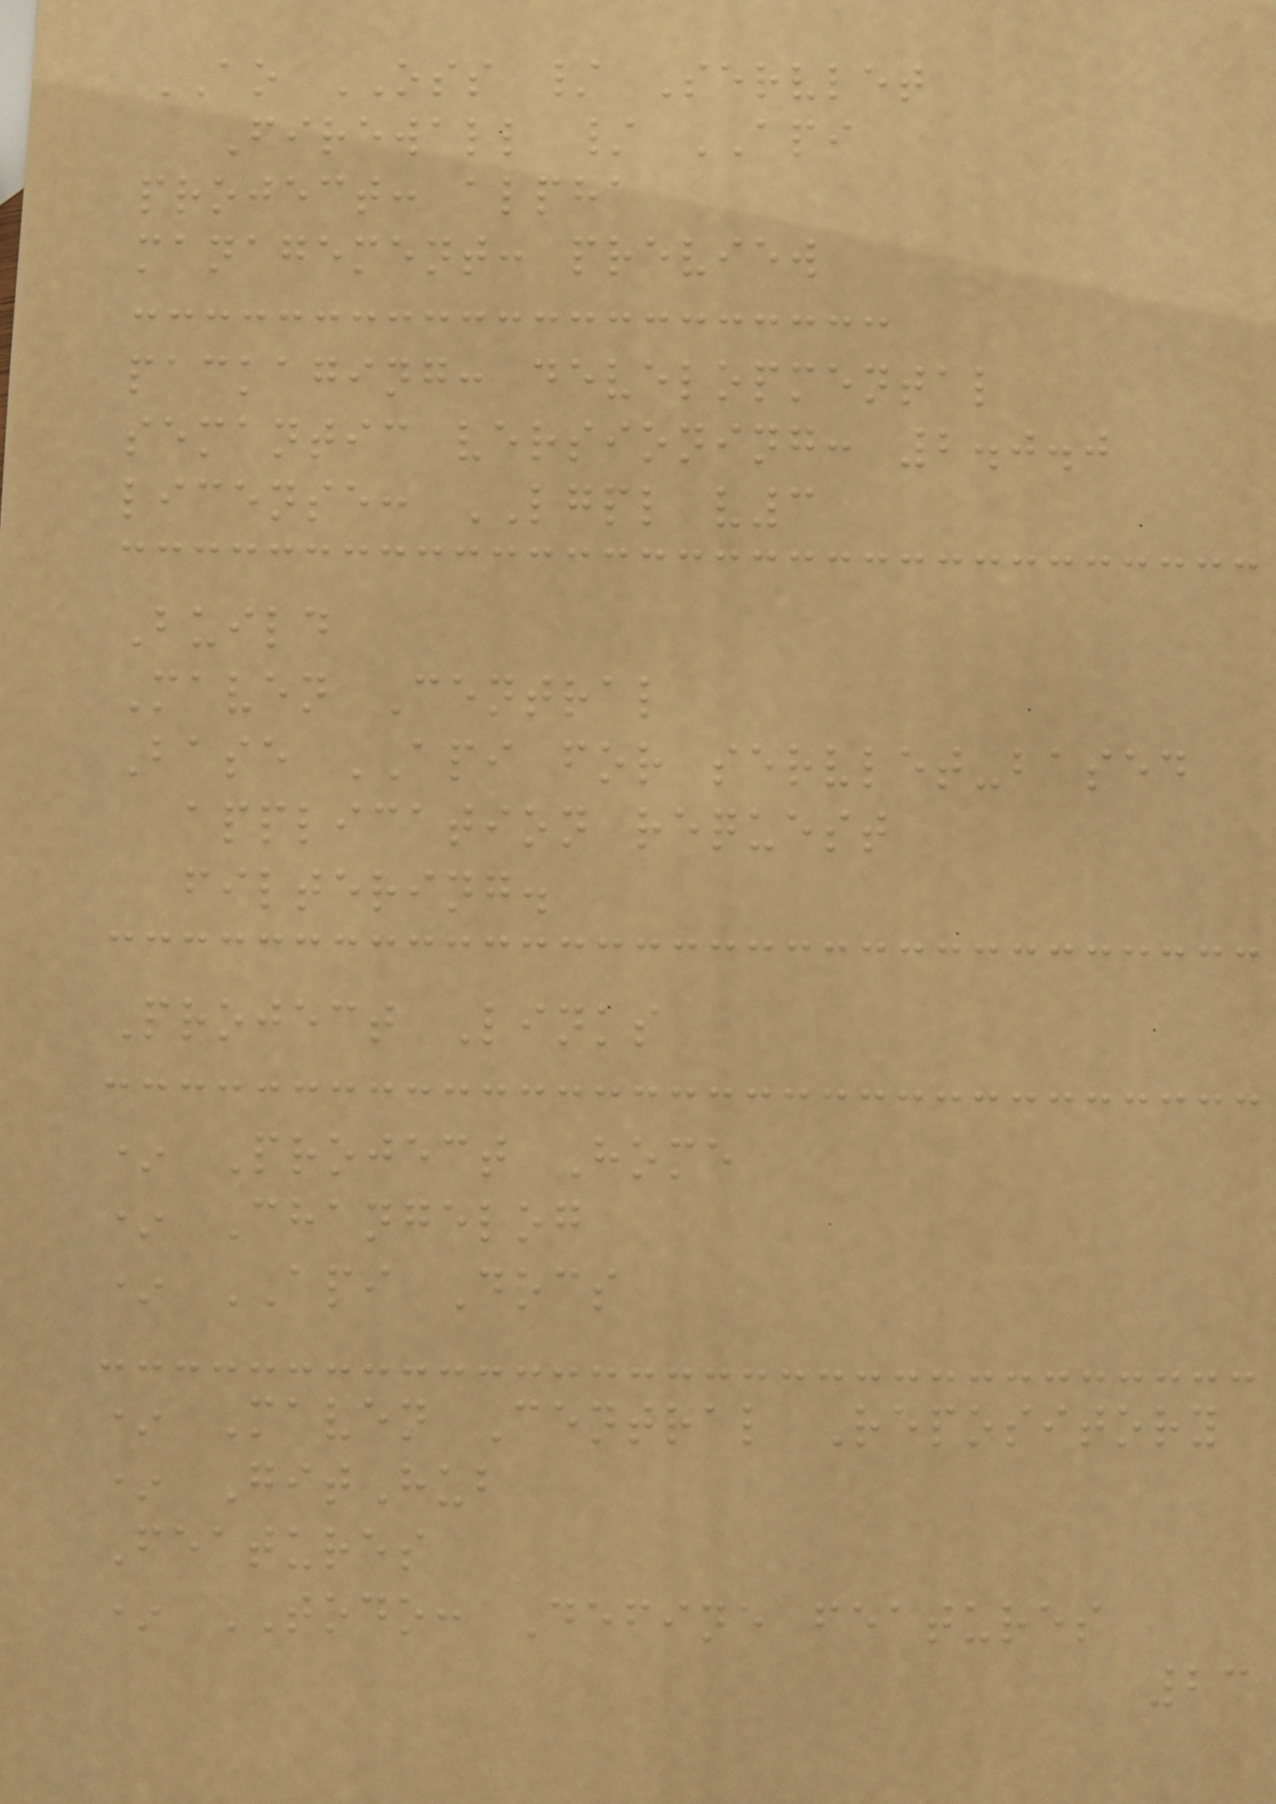AO OSS / Servlet
Firewall / API
project: alpha
management: preview
packaging: developmental
semantic versioning: 2.0.0
license: LGPL v3
Build
Maven Central
Base API for servlet-based
application request
filtering.
Project Links
* Project Home
* Changelog
* API Docs
* Maven Central Repository
* GitHub
Features
* TODO: Define features
23
